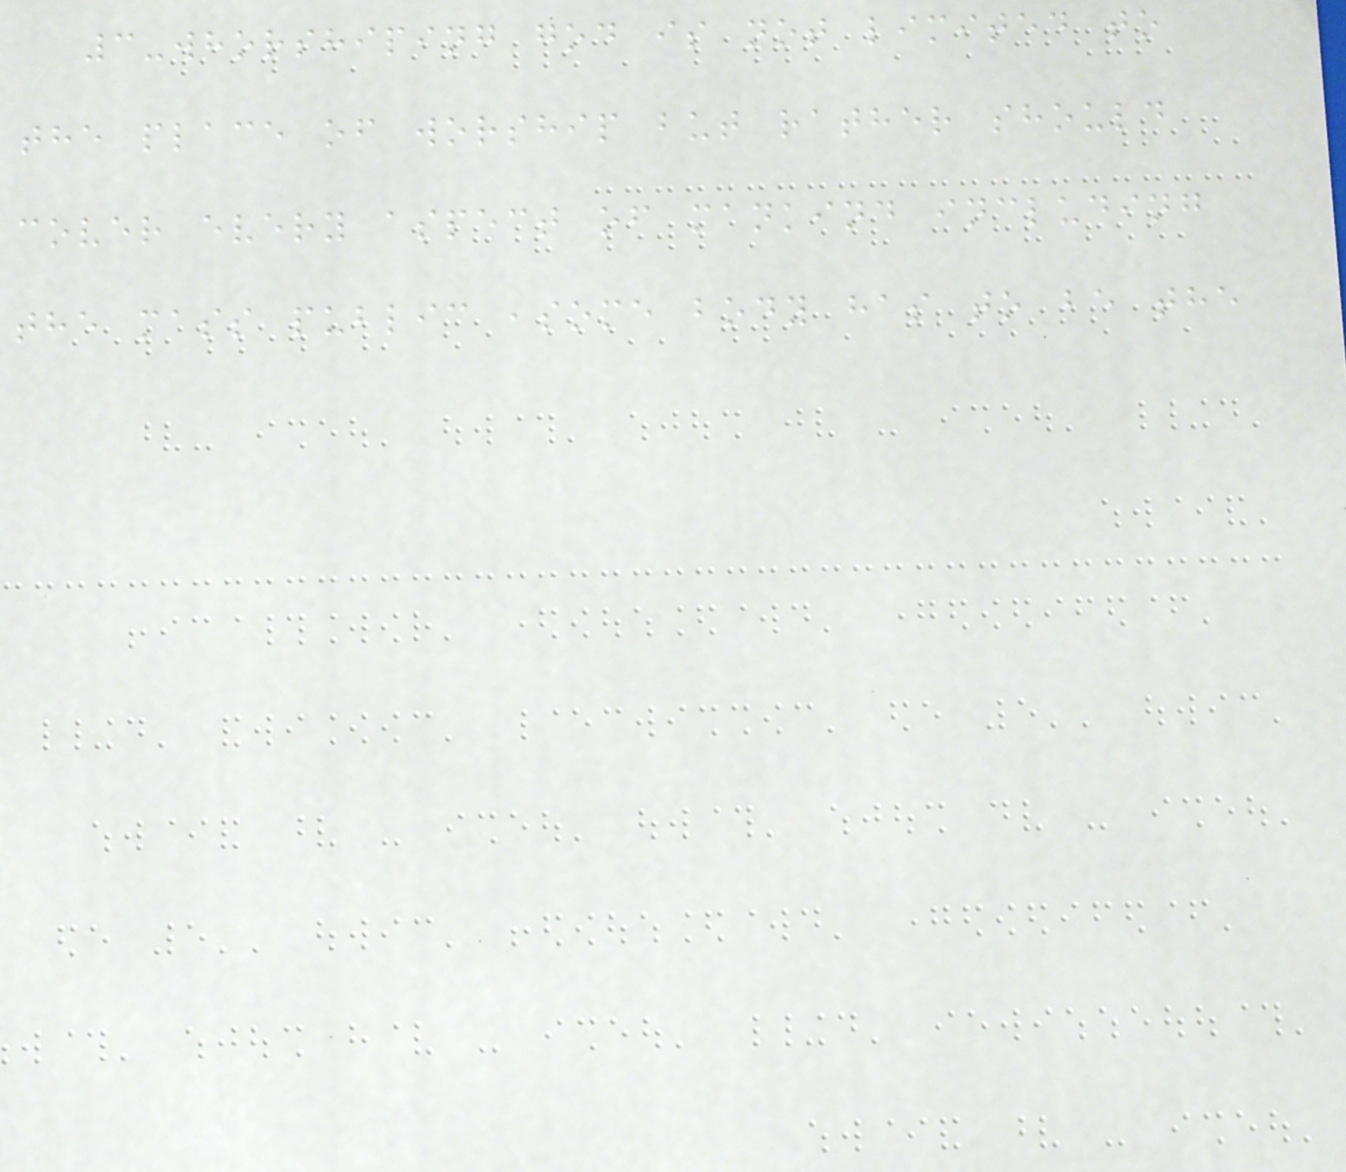3-whorshiping god is not limited to
the place of worship but rather should
cover every aspect of mankind including
the mass public ,some body has to be the
